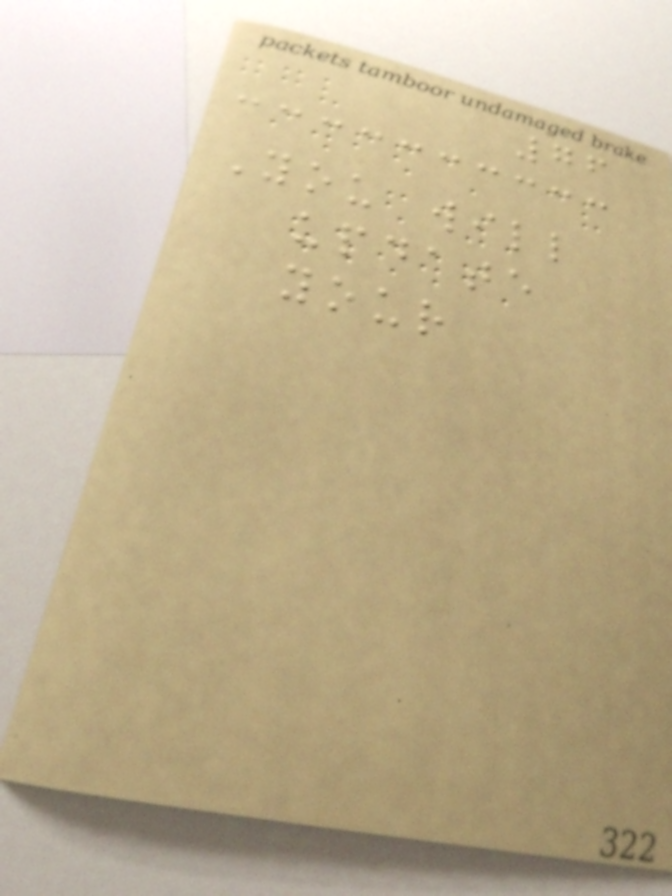76
You will
update
your
